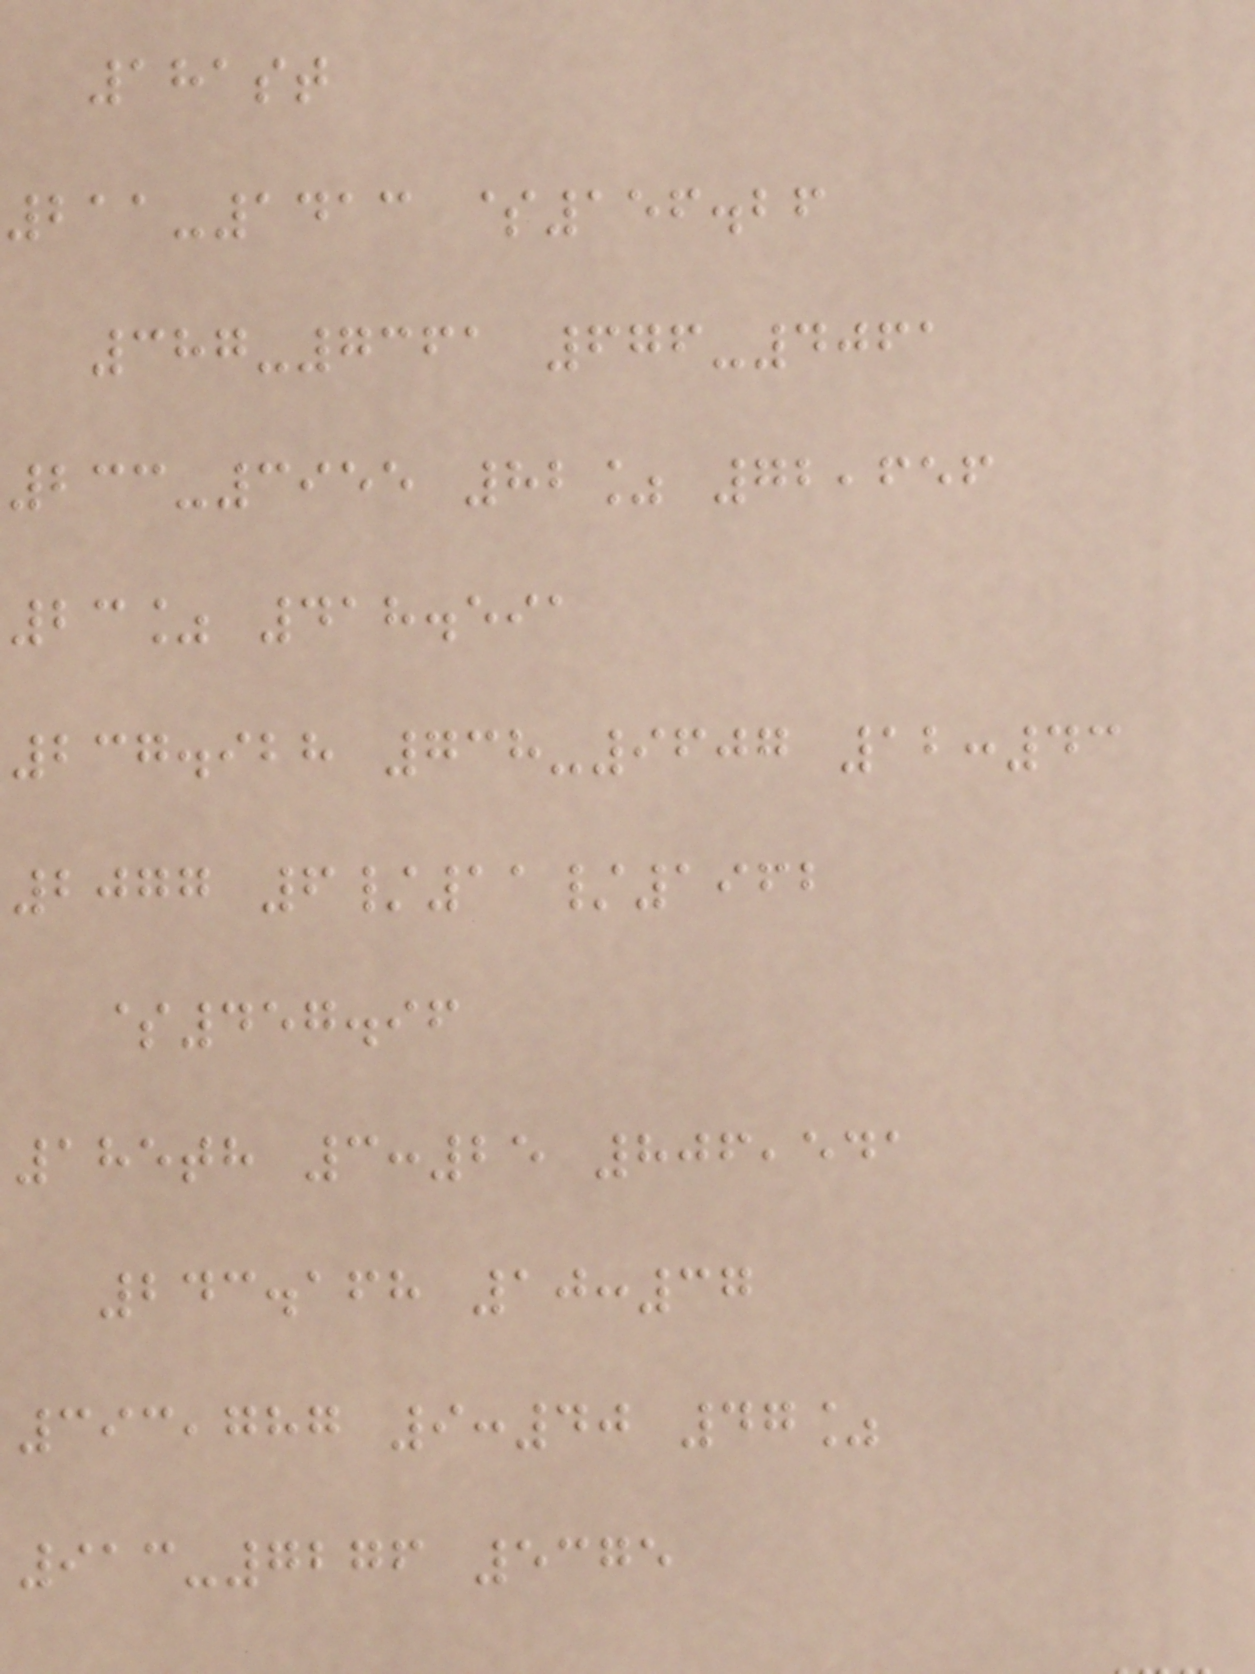181st
211-1413 $156.26
387-7361 676-4061
233-3955 82% 72,656
23% 418.591
237.928 738-9607 12:43
2077 6/11/1962
$457.96
185th 3:25 806,541
243.168 10:37
393,787 9:40 47%
913-7276 5375
